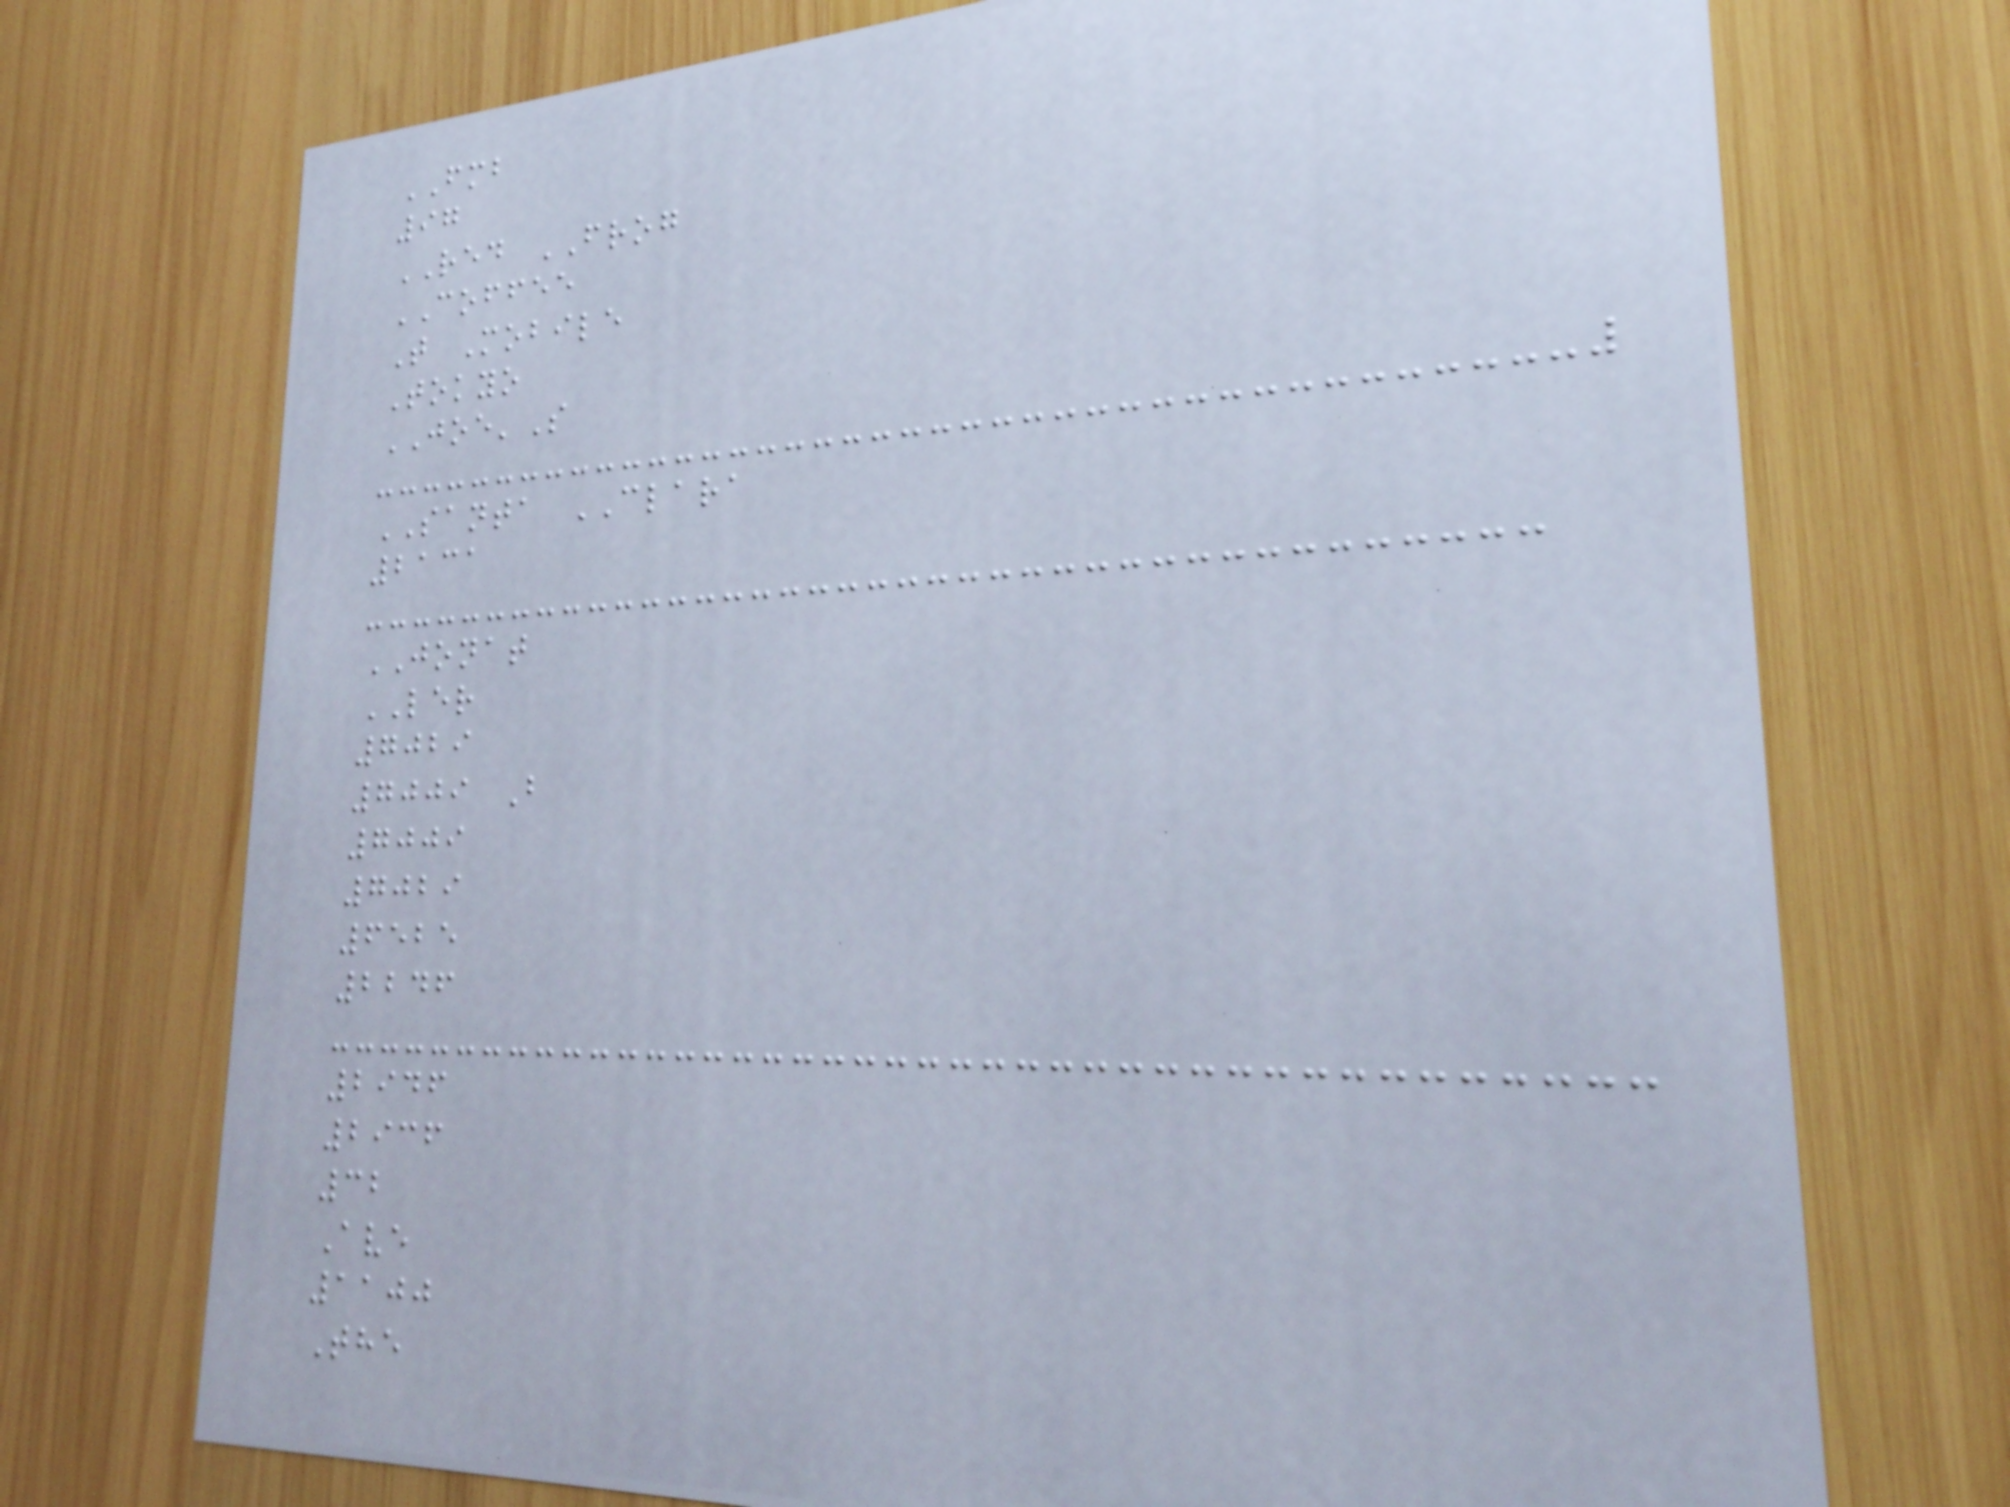FMB
97
RED FROG
COFFEE
T Mobile
Tokyo
JOE'S
SANTA CLARA
2131
JONAT
LER
7029
7009 B
7009
7029
6525
2246
2946
2936
32
Ave
1100
The
